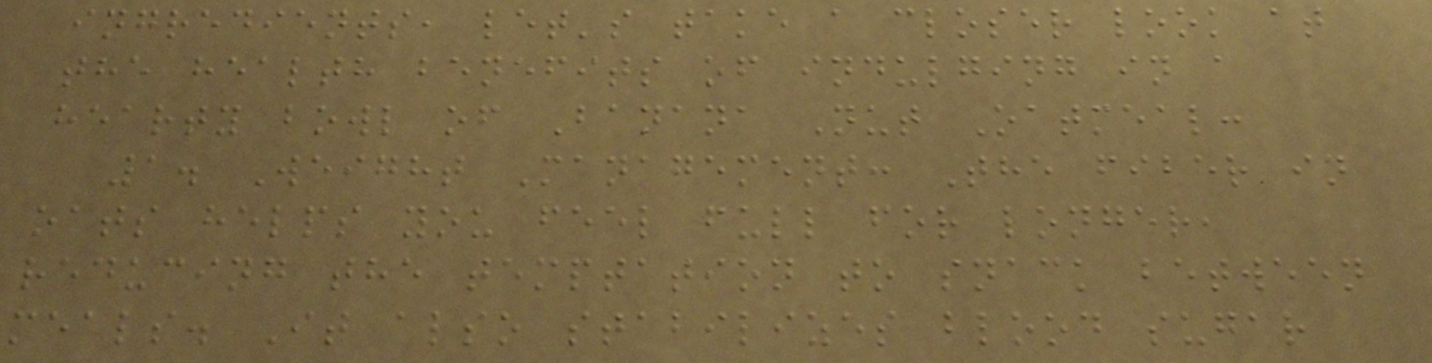ingredients, let's take a closer look at
the health benefits of indulging in a
hearty bowl of Banana Nut Oatmeal:
1. Weight Management: The fiber in
oats helps you feel full for longer,
reducing the temptation to snack between
meals. It also stabilizes blood sugar
